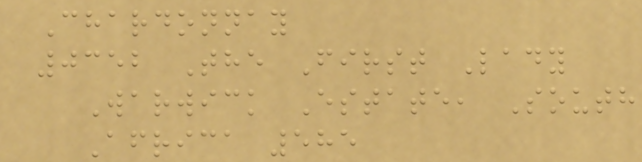Chardonnay
0352 The First Lady
Warwick Estate, South
Africa 585
